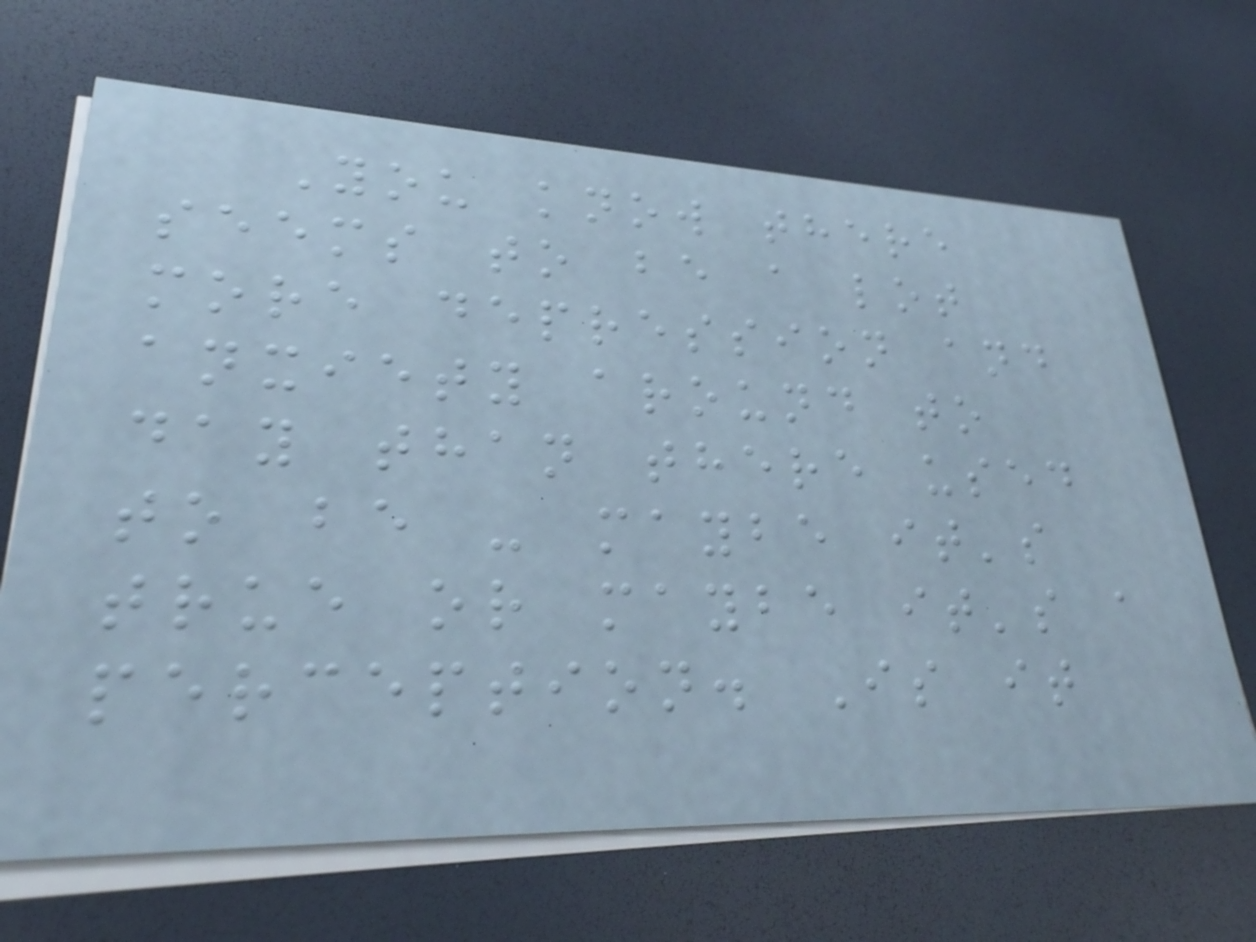You know there
seems to be a lot
more depression and
anxiety around to
day than there used
to be - maybe it's
true or maybe it's a
perception. Is it
